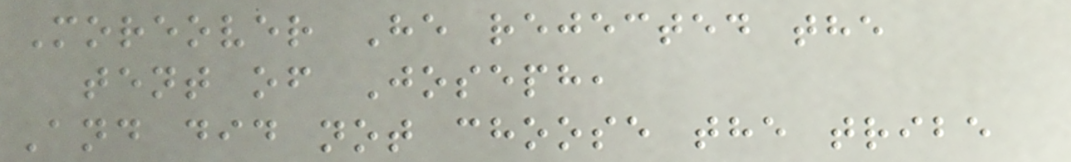Moreover He rejected the
tent of Joseph,
And did not choose the tribe
